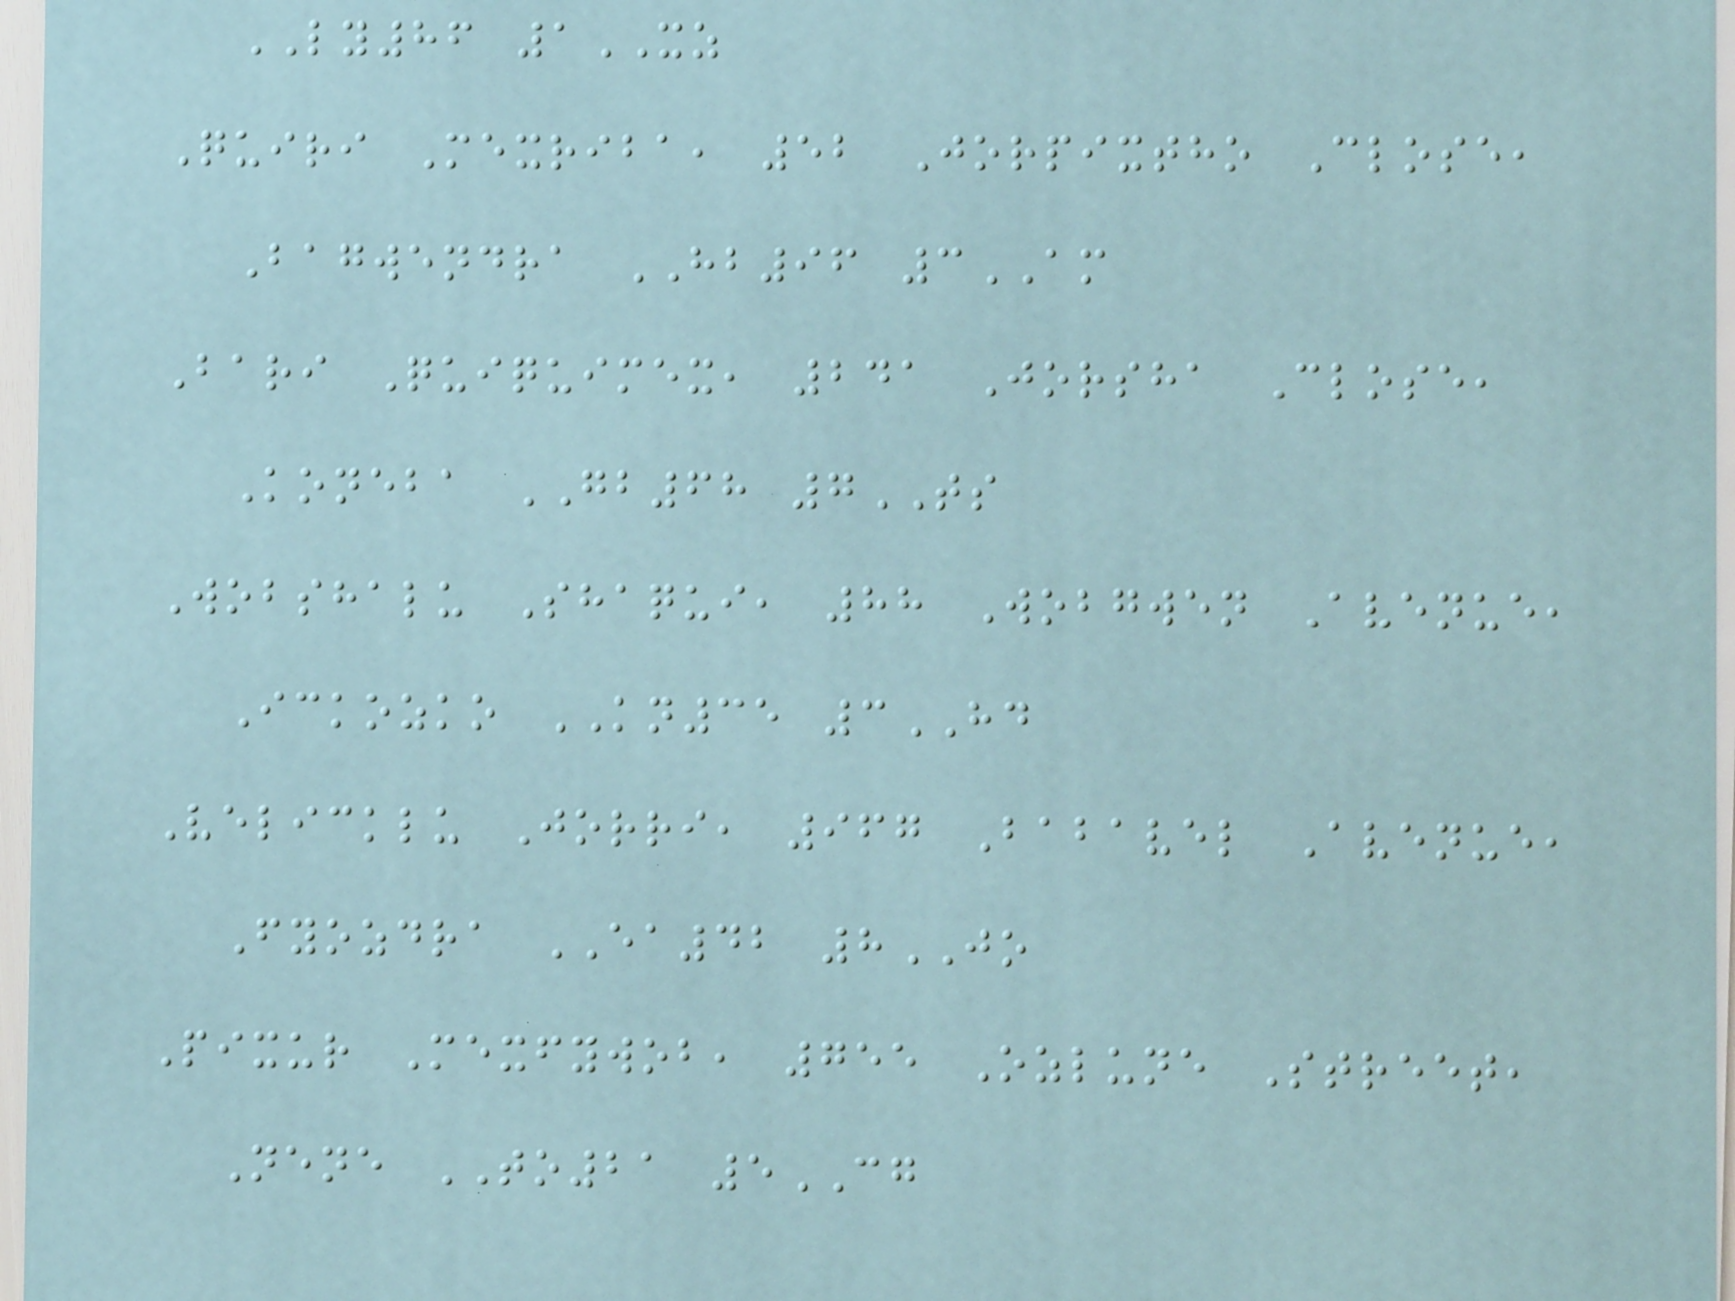LY86 1XZ
Quiri Mexriba, 52 Jorpixtho Close,
Bagwendra HB96 3AM
Bari Quiquimex, 241 Jorsha Close,
Koneba GB68 7TS
Wobshalu Shaqui, 88 Wobgwen Avenue,
Ickozko KN35 3HD
Velicklu Jorri, 967 Babavel Avenue,
Fyozdra EA42 8JO
Pixur Mexfywob, 755 Ozlune Street,
Nene TO21 5CG
